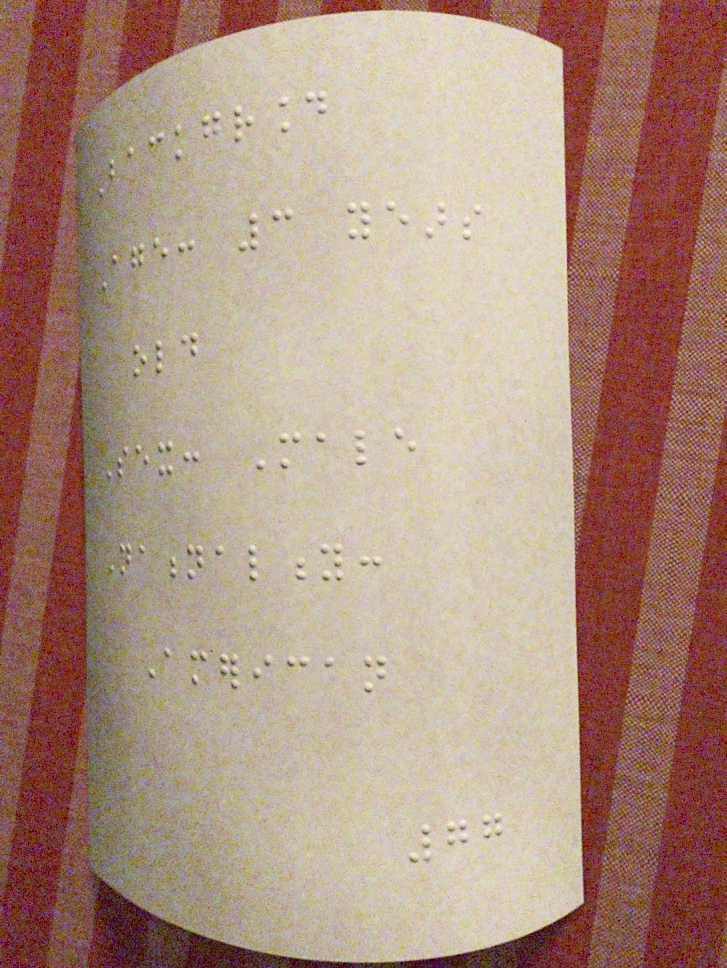Background
Age: 3 years
old
Sex: Male
Nationality:
American
77
